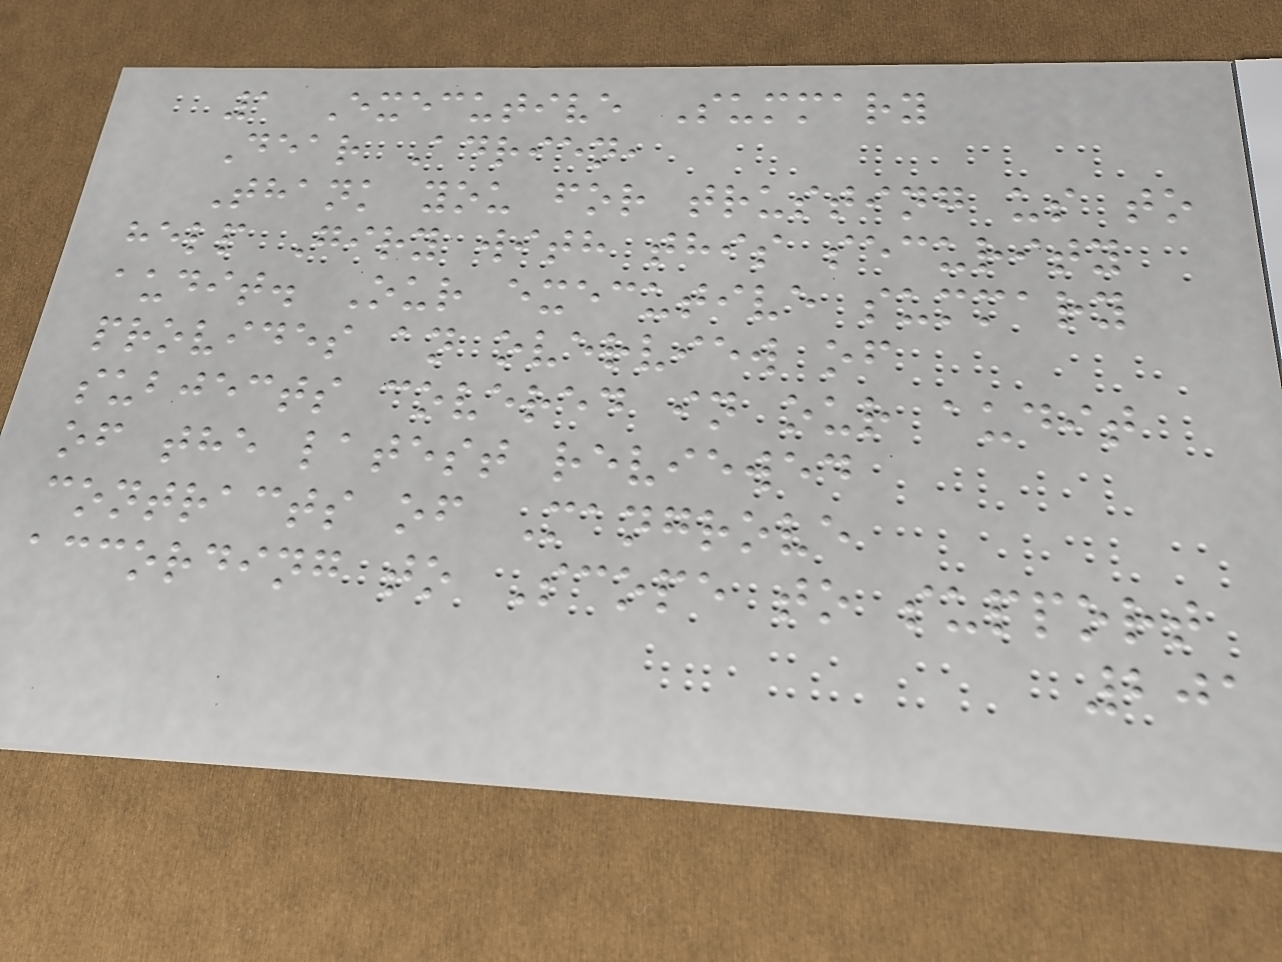1 Executive Summary
Dear Adrien,
Thank you for trusting us to
help Giry with this security
audit. Our executive summary
provides an overview of
subjects covered in our audit
of the latest reviewed
contracts of Mangrove
according to Scope to support
201
